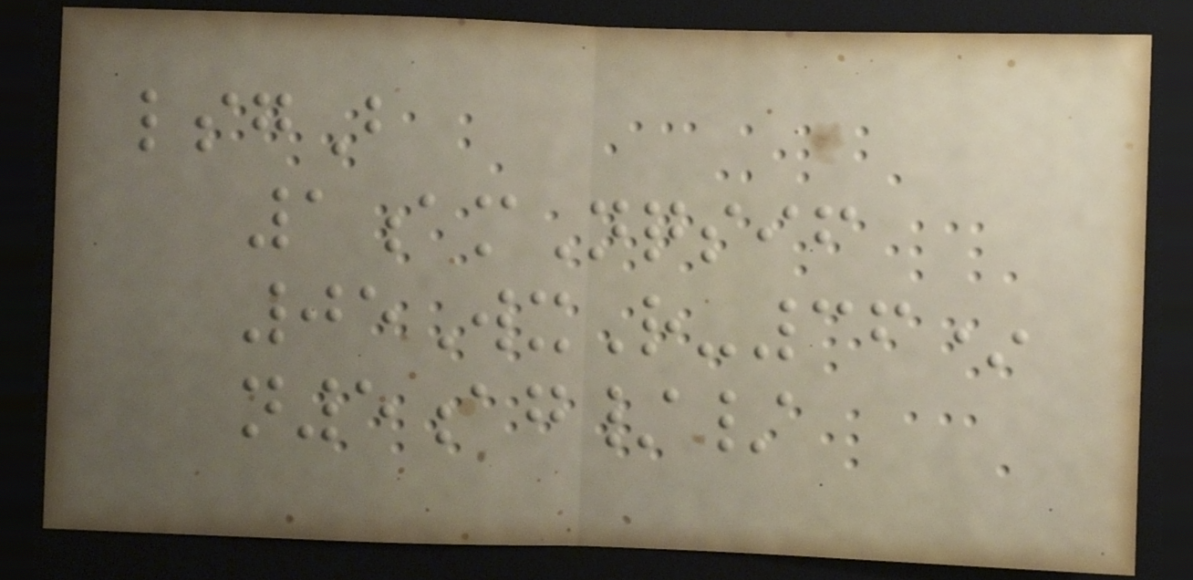lsgB
1amNqsif
05WxR-36*
n5ag//
